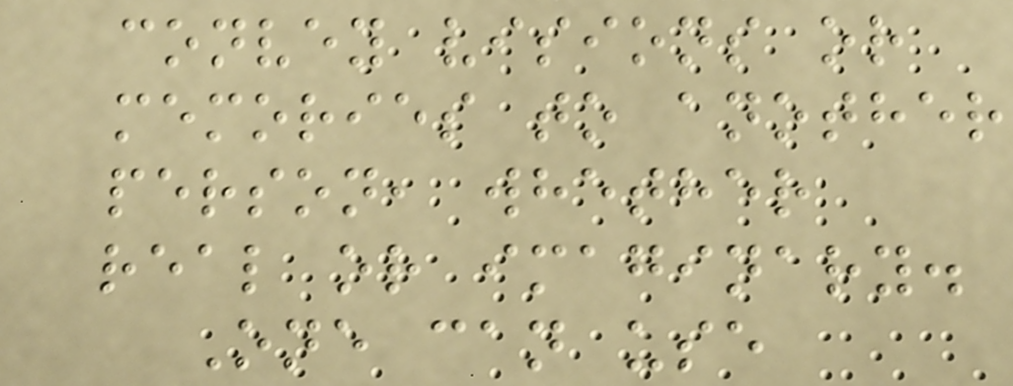convey visions or
memories to another
person, whether
real or imaginary.
One can use
